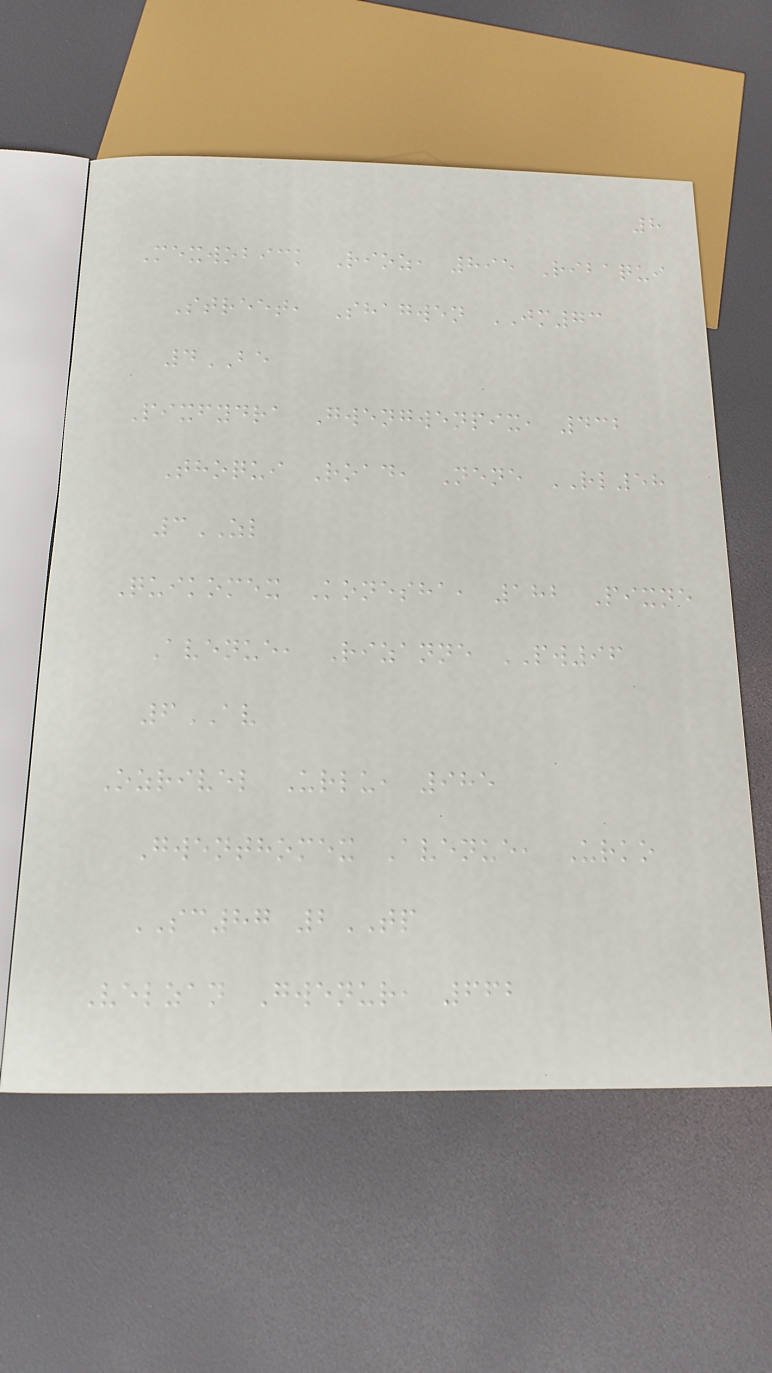8
Mexwobick Rioz, 895 Ribaqui
Street, Shagwen JM73
4BE
Pixfydra Gwengwenpix, 432
Thoqui Road, Nene RL58
3ZL
Quikomex Konesha, 182 Pixne
Avenue, Rizanne PW96
6AV
Ozrivel Urlu, 985
Gwenthomex Avenue, Urko
SC87 2TP
Velzan Gwenur, 662
